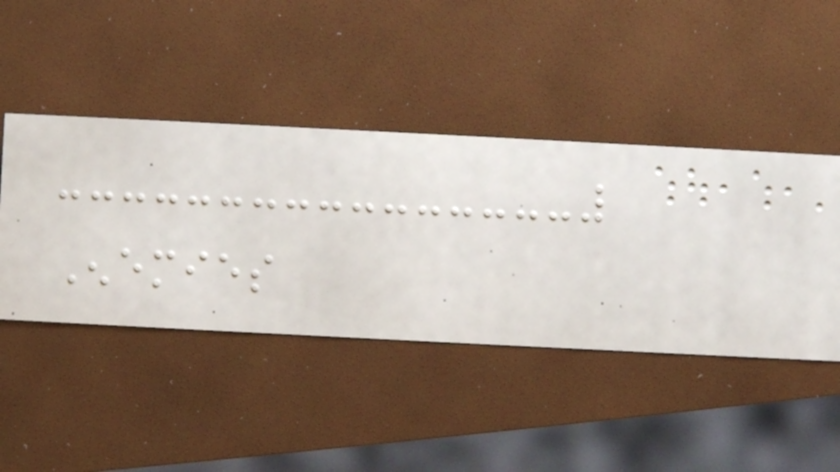Enemies
